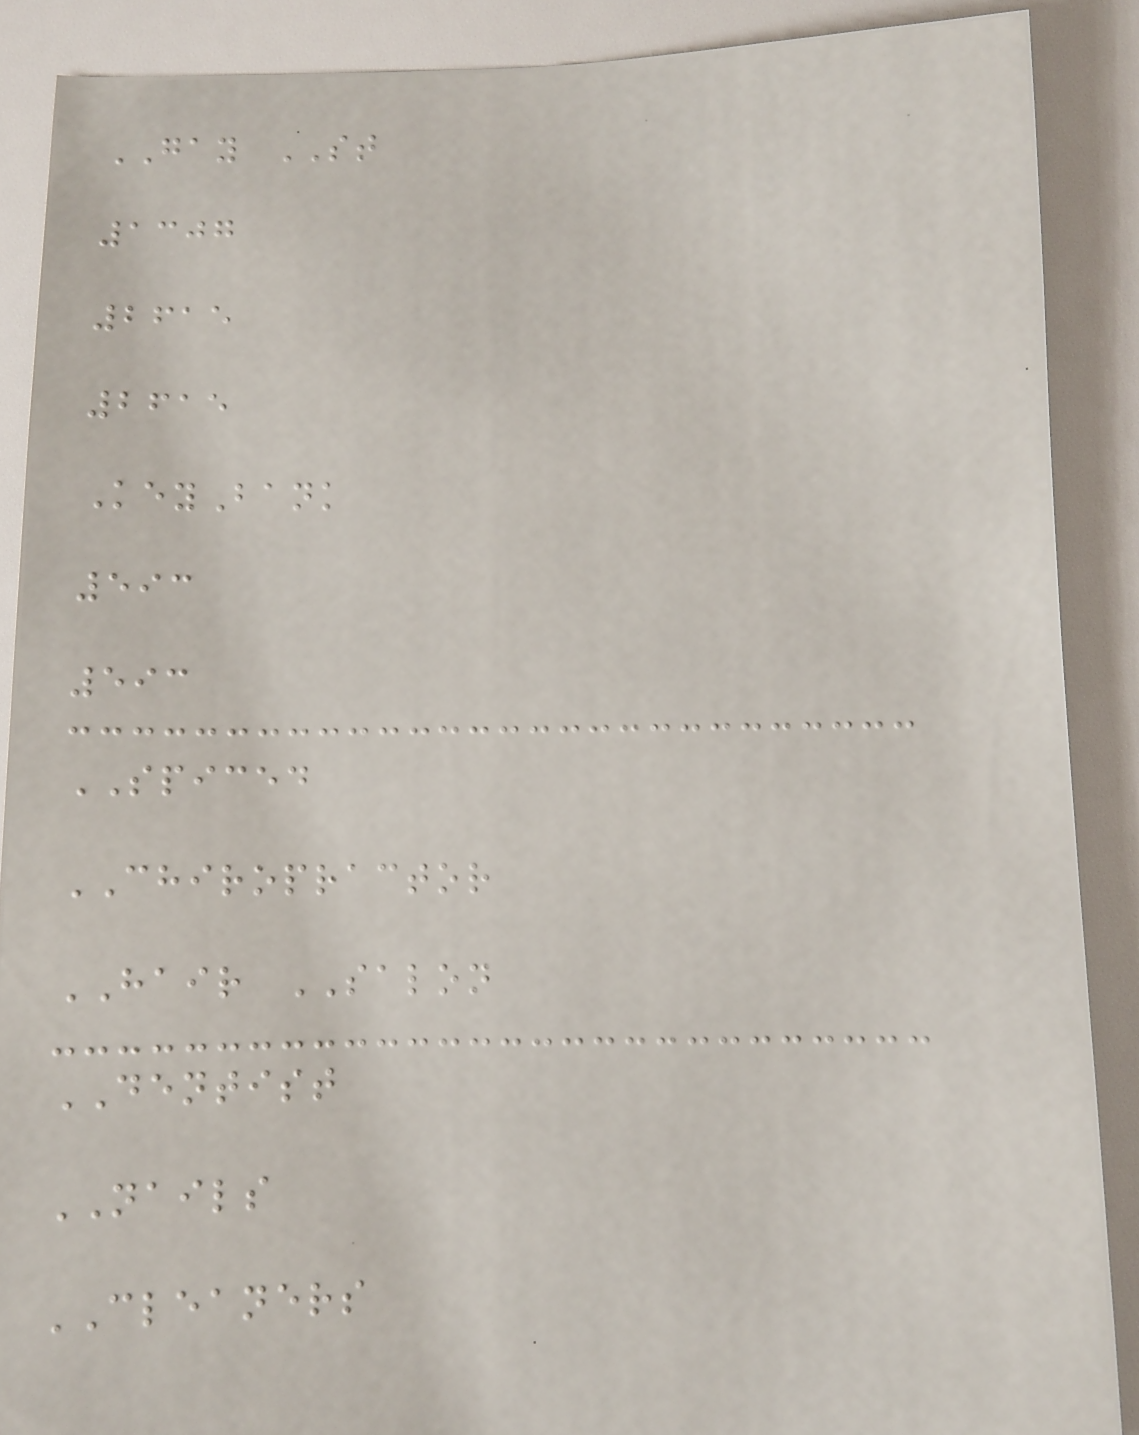GAY ST
1307
2615
2615
KeyBank
593
593
SPICED
CHIROPRACTOR
HAIR SALON
DENTIST
NAILS
CLEANERS
